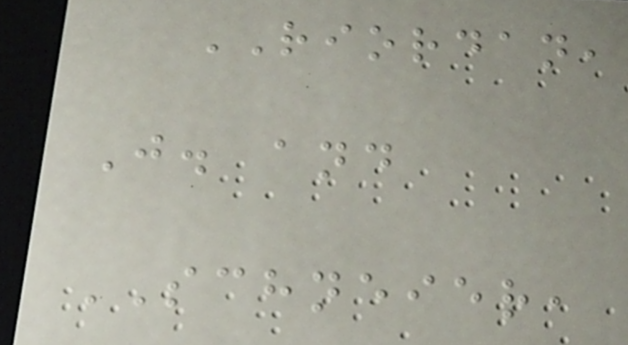RIORDAN,
J. and
SCHNEIER,
